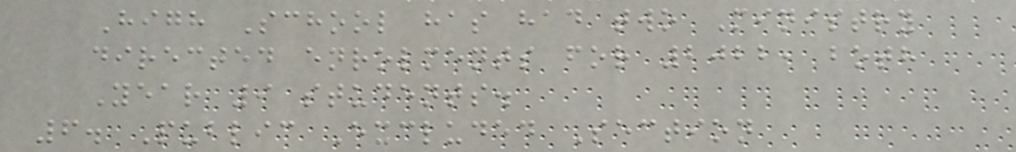High School has had two Ministry
directed enrolments for 2022, both
Year 9 students.
6. Public Excluded Section
